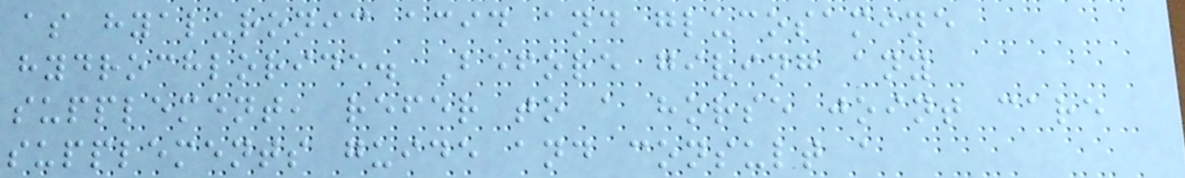as hyaluronic acid and glucosamine
hydrochloride. Before giving any
supplement, refer to a horse joint care
supplements guide and consult a
